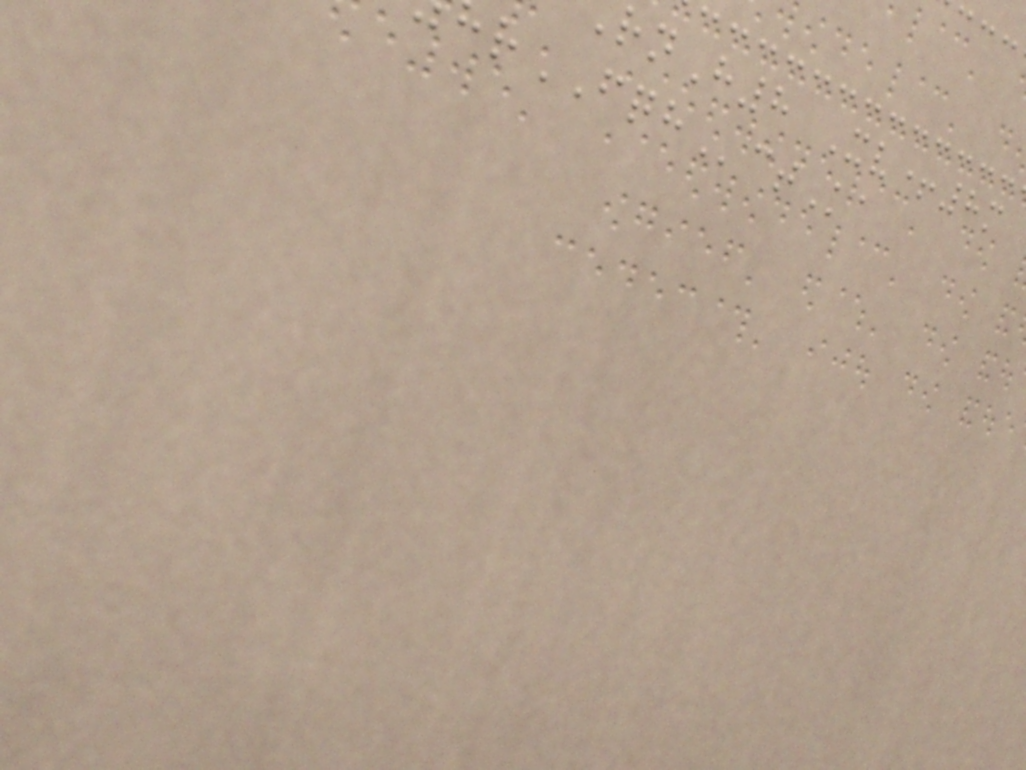nH8 Xv+8m
rFQHctKa
